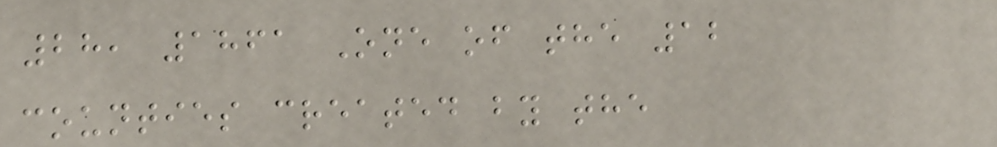28, 1861 One of the 12
counties created by the
